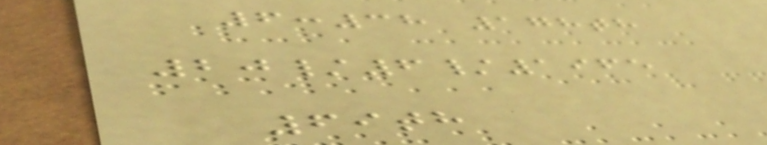6:38 178th
20/6/1965
69th
